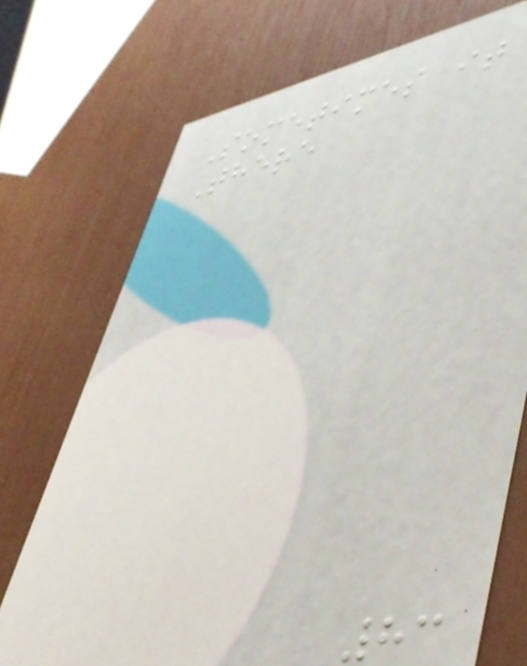Sometimes it
There
83
